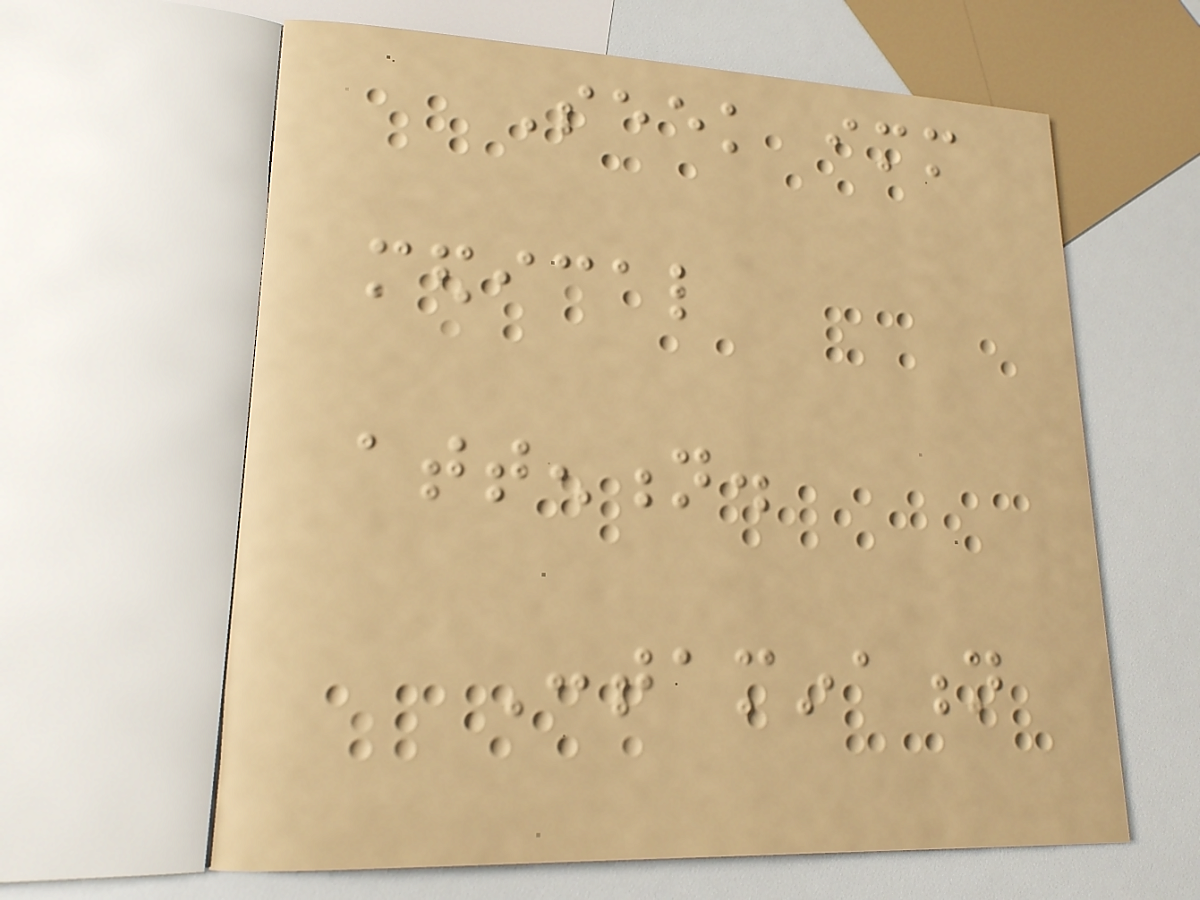Seek immediate
medical
attention.
Contamination
